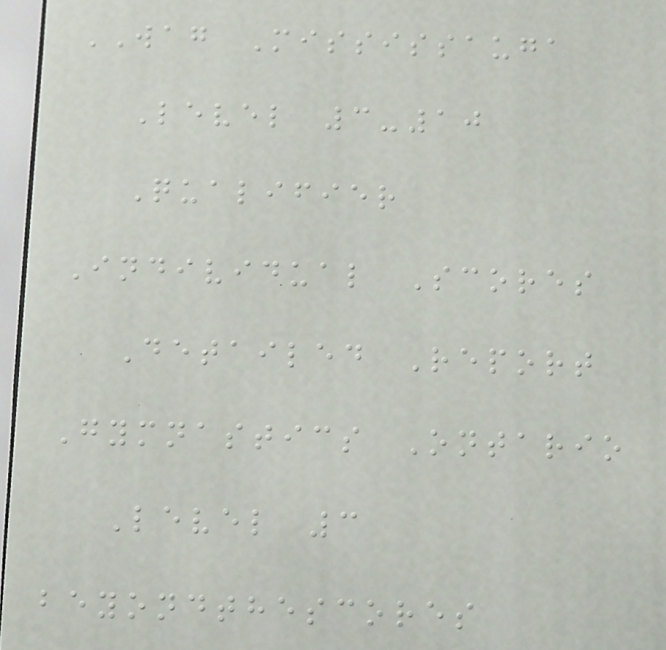WAG Mississauga
Level 3-10
Qualifier
Individual Scores
Detailed Report
Gymnastics Ontario
Level 3
beyondthescores
